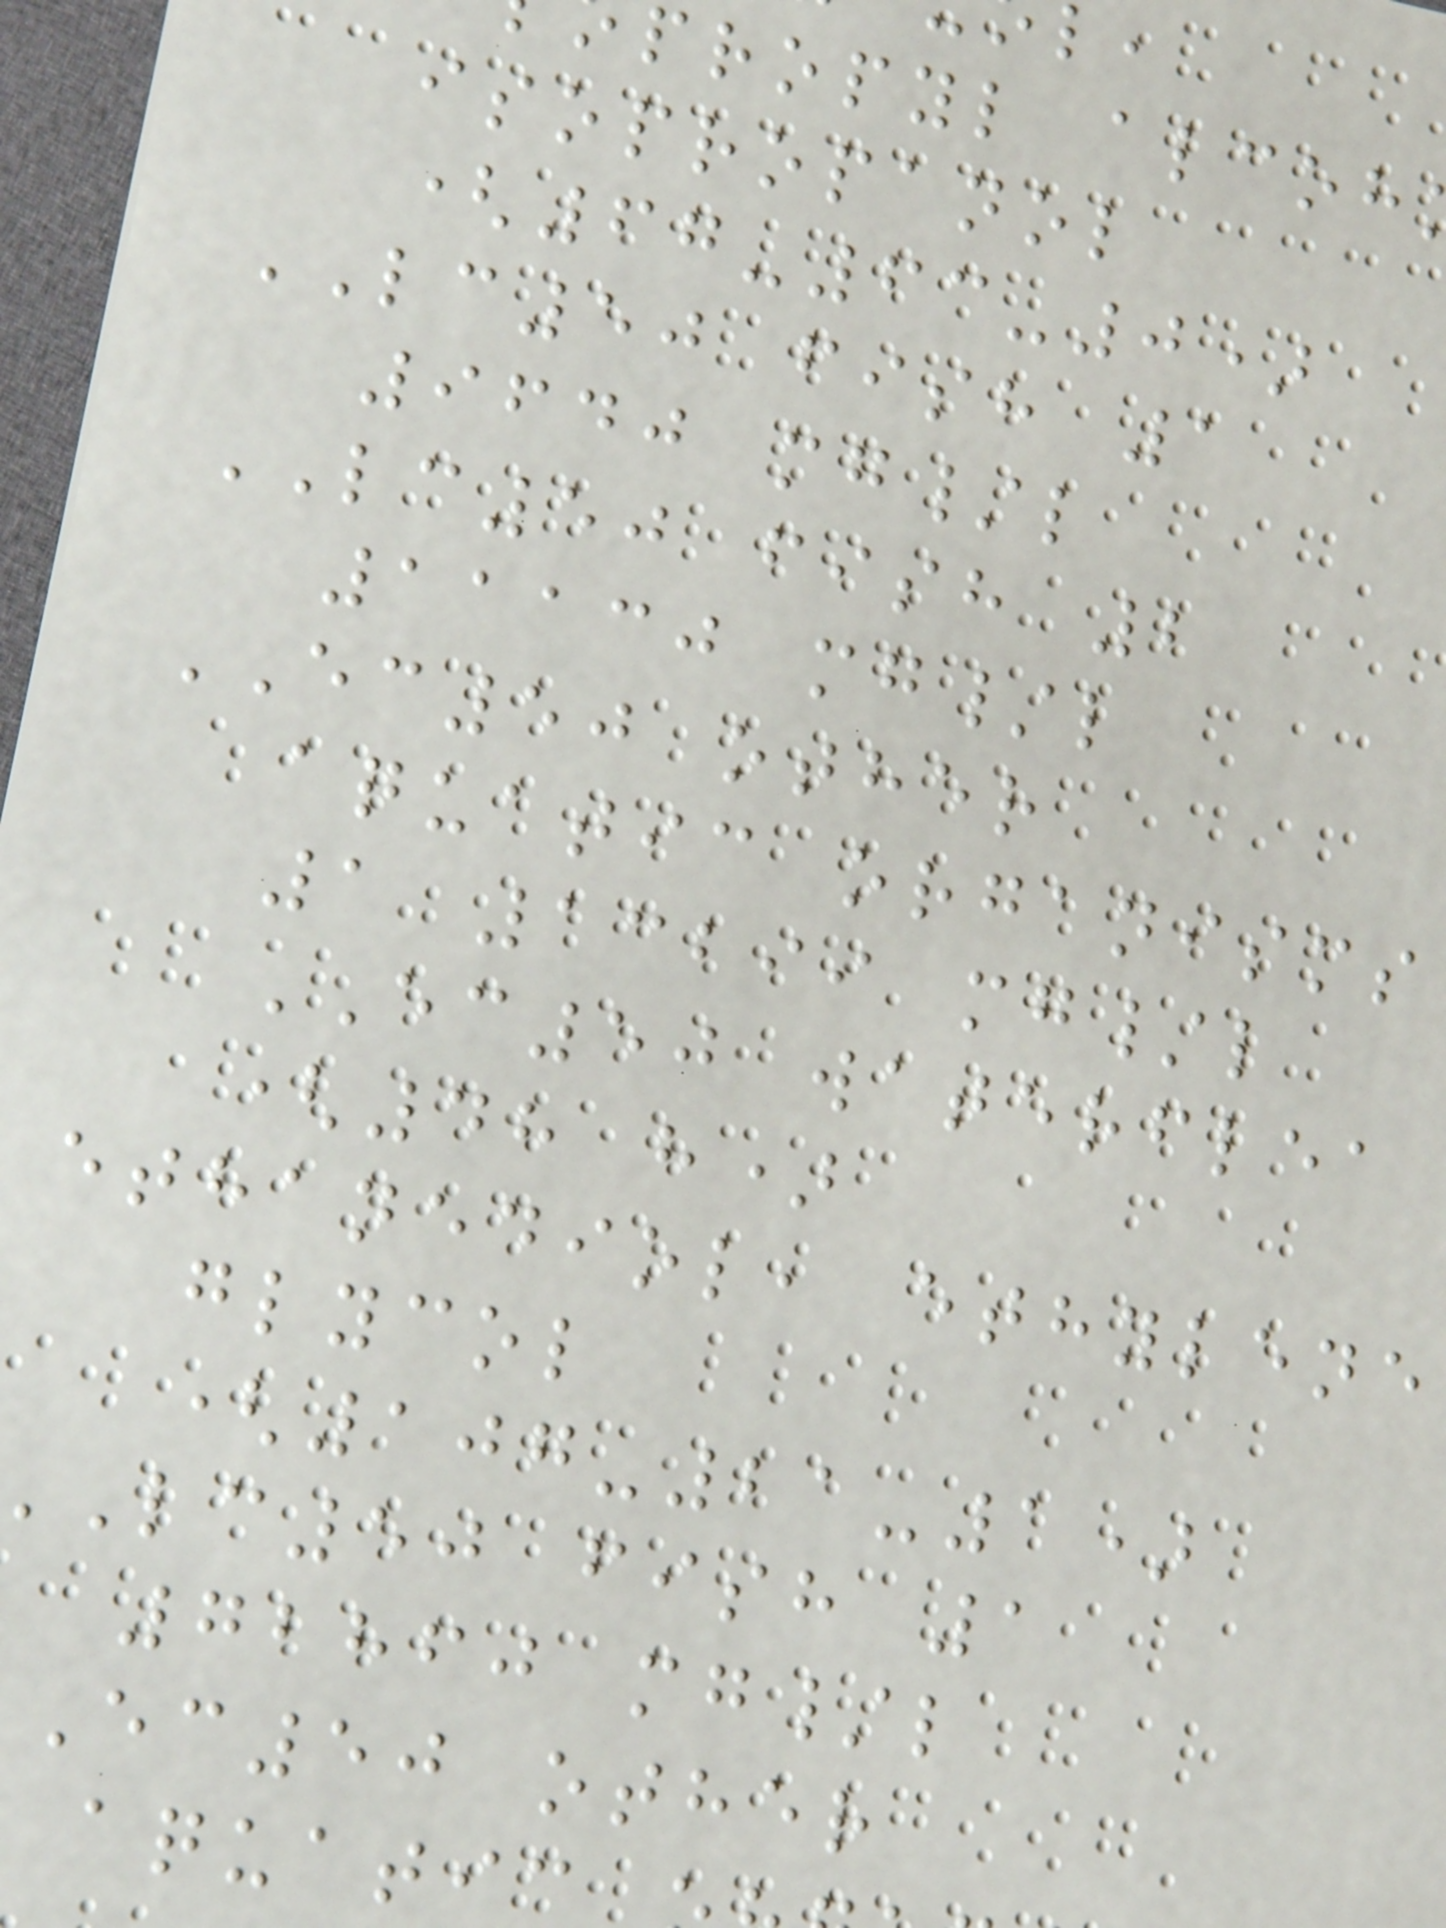propyl alcoh
isopropanol
(67-63-0)
LC50 fish 1
9640 mg/l
LC50 fish 2
11130 mg/l
EC50 other
aquatic organisms
1 13299 mg/l
EC50 waterflea
(48 h)
ethanediol, ethylene
glycol
(107-21-1)
lc50 fish 1
72860 mg/l
ec50 other
aquatic
